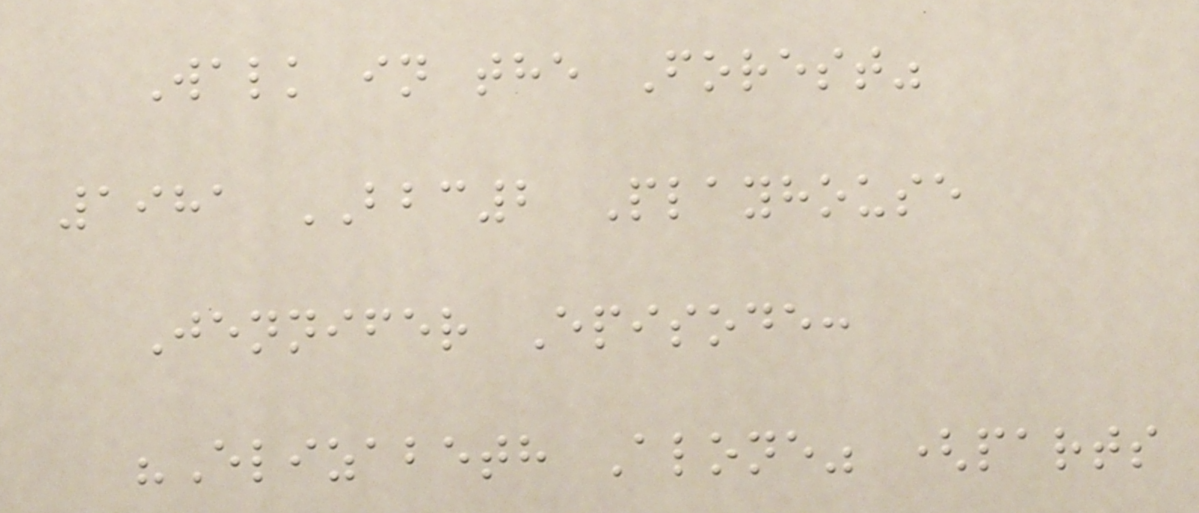Walk in the Forest"
1981 BBC2 Playhouse
Jennifer Episode:
"Elizabeth Alone" (parts
